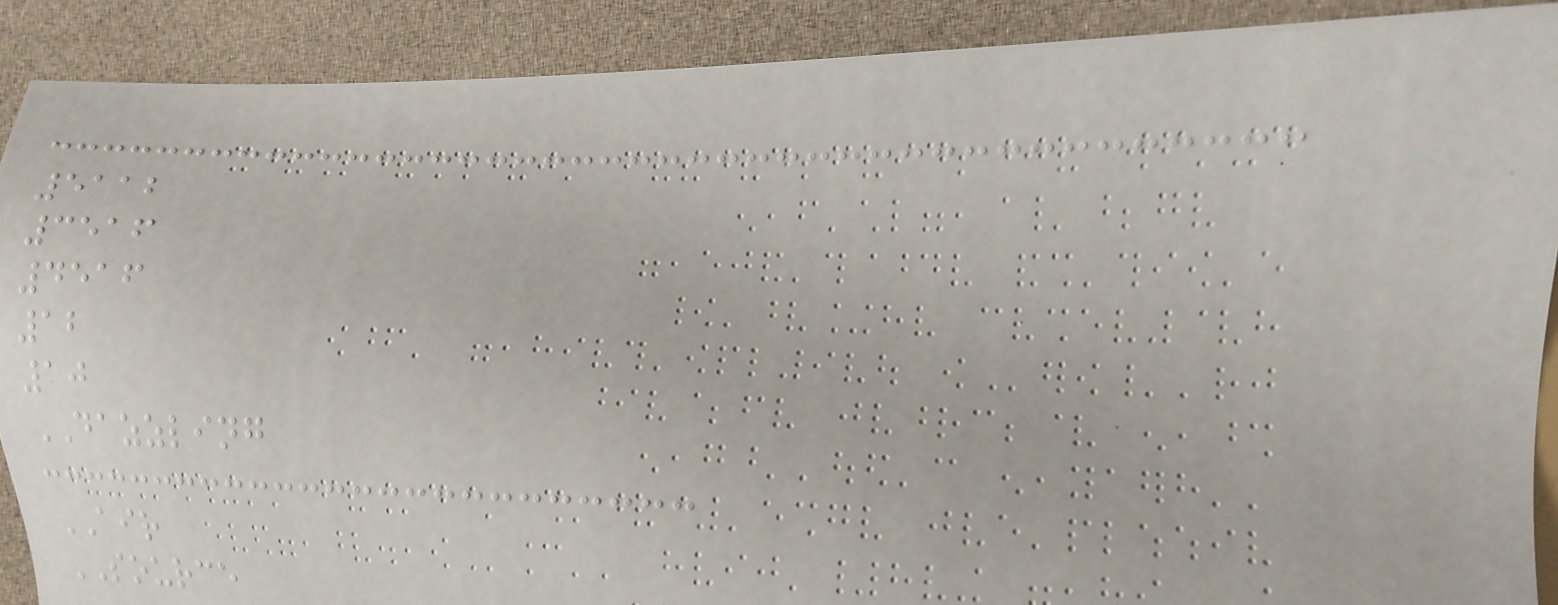5112
3516
4516
12
10
DAZZLING
AIR
SOURCE
